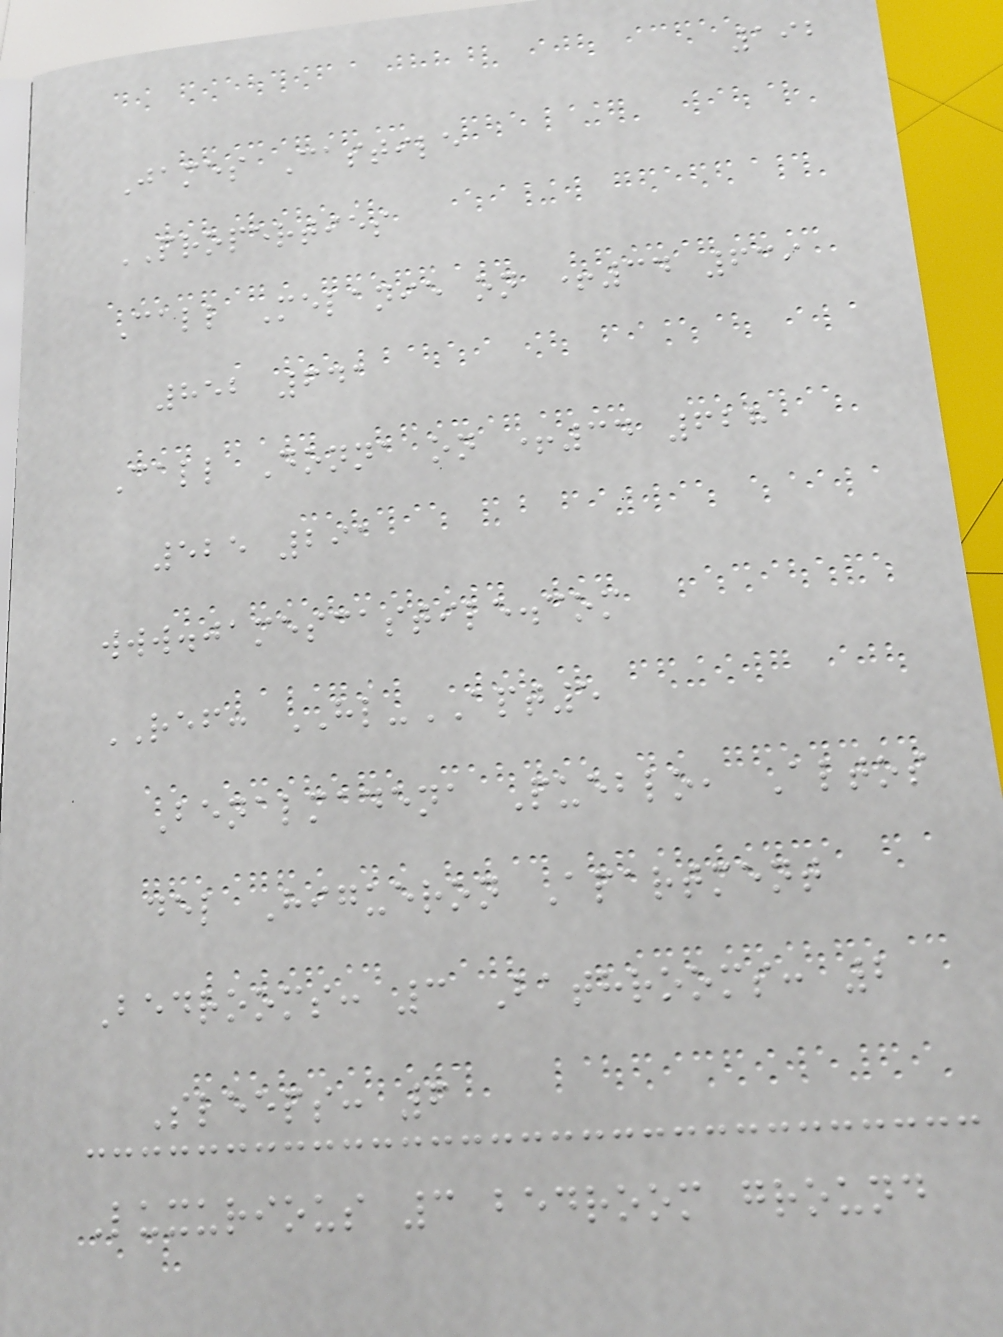192
James Castile
PROPERTIES
Call Melanie on +34 639
852 641
Call Donna on +34 628
525 291
www.jamescastile.com
REF: HL-APT5
Benalmadena Pueblo, Altos
del Higueron Apartment
Bedrooms: 3 Bathrooms: 2
Sleeps: 6
Luxurious 3 bedroom ground
